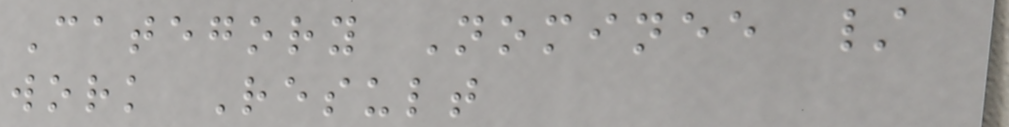Category Nominee /
work Result
